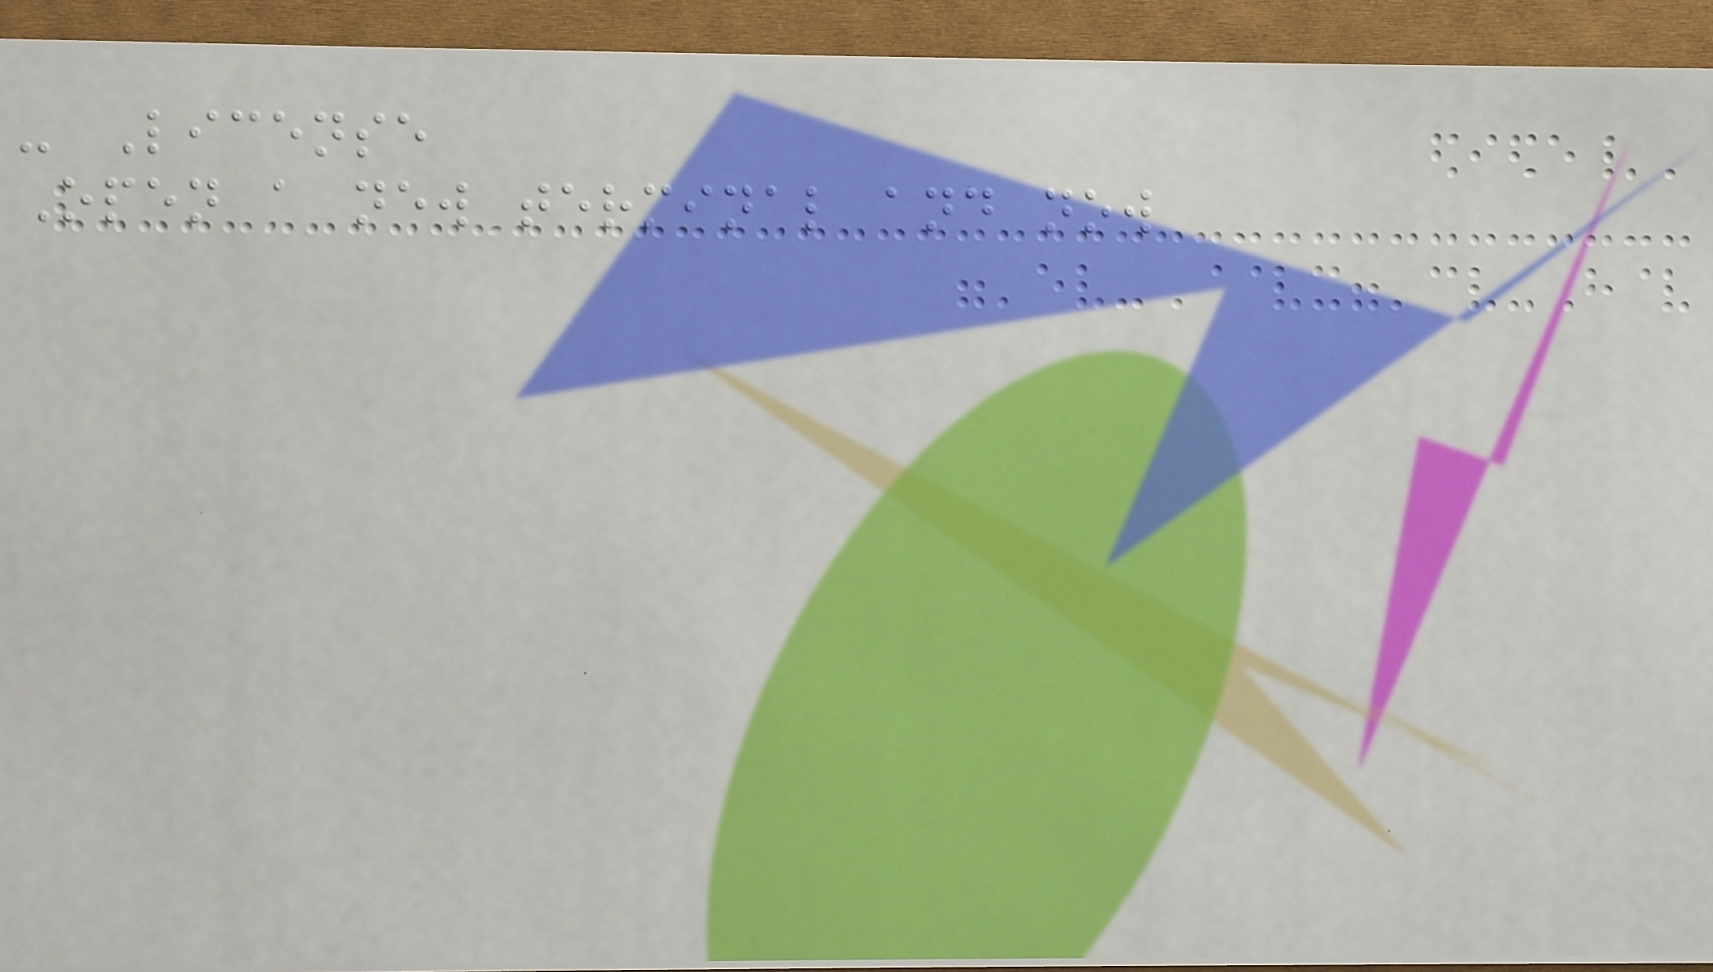- License
Open a new terminal and now
